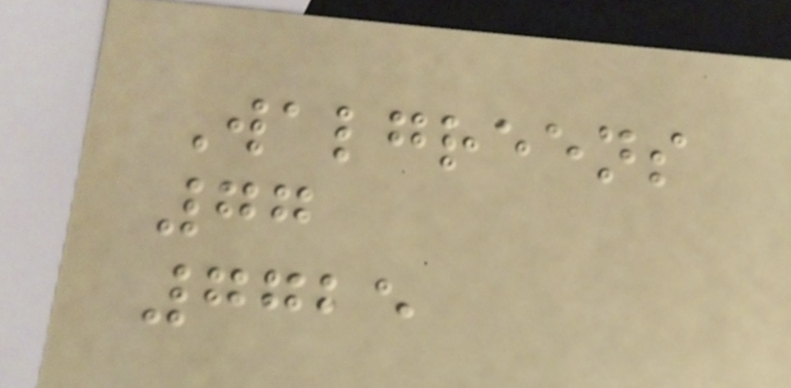Walgreens
77
7725
